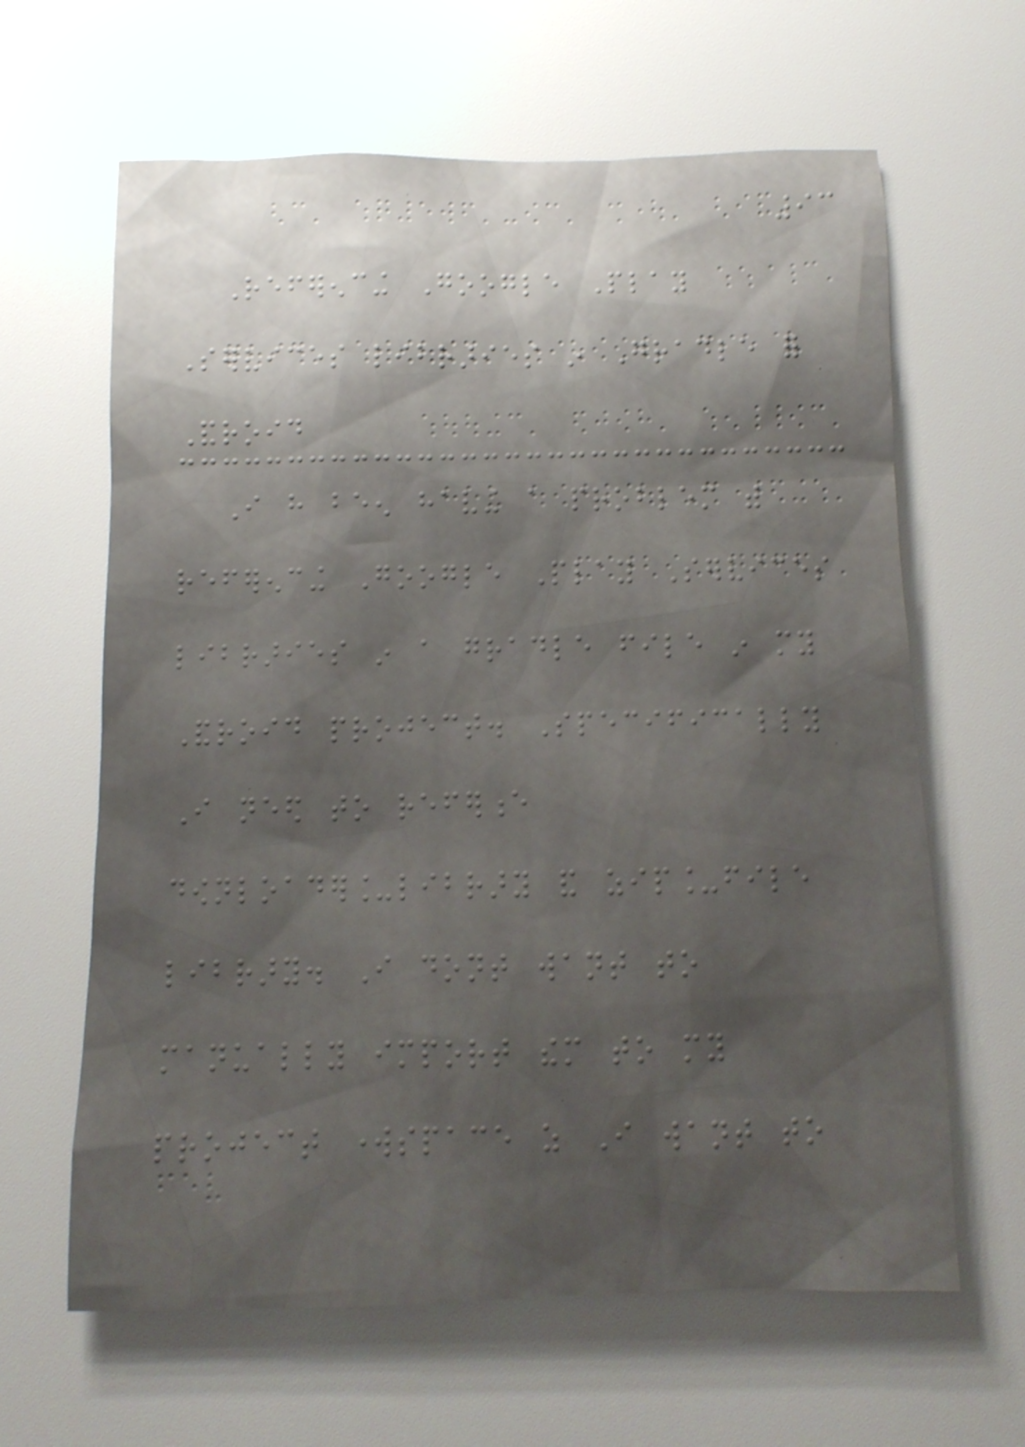93
Referencing Google Play
Services libraries in Gradle for
Android
I have been having a problem with
referencing Google Play Services
libraries in a gradle file in my
Android project. Specifically
I need to reference
downloader_library and zip_file
library. I dont want to
manually import them to my
project workspace as I want to
